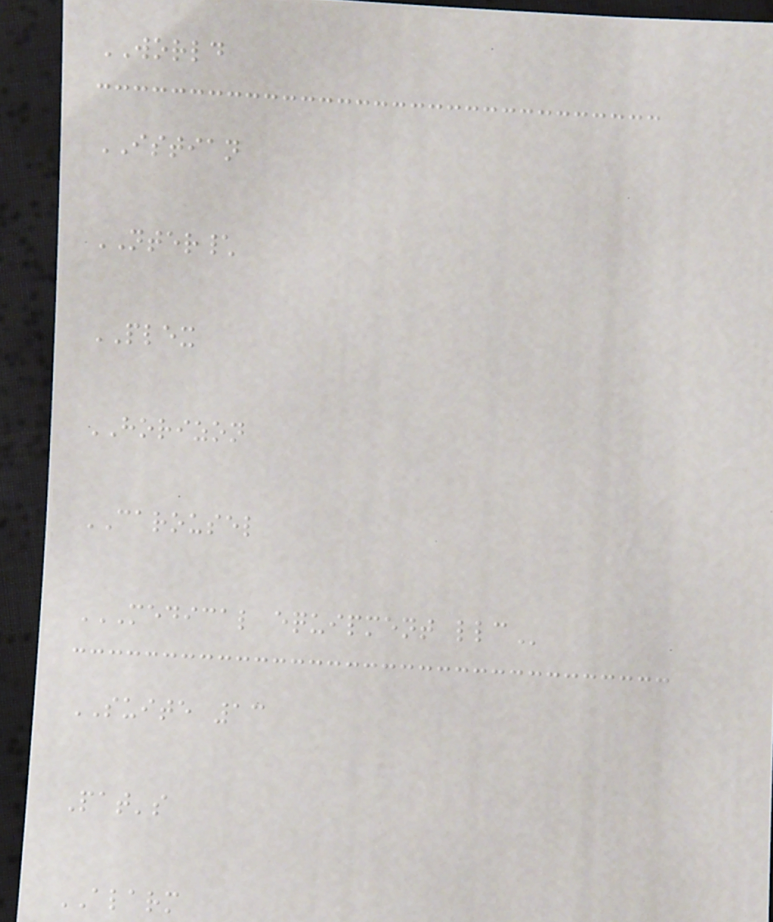WORLD
ISTIAN
NTER\
PLEX
HORIZON
CAROUSEL
MEDICAL EQUIPMENT LLC
SUITE 13
Pat's
ALARM
